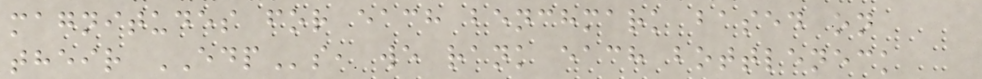magnitudes for each benchmark based on
their EDPs, we rank each bottleneck
